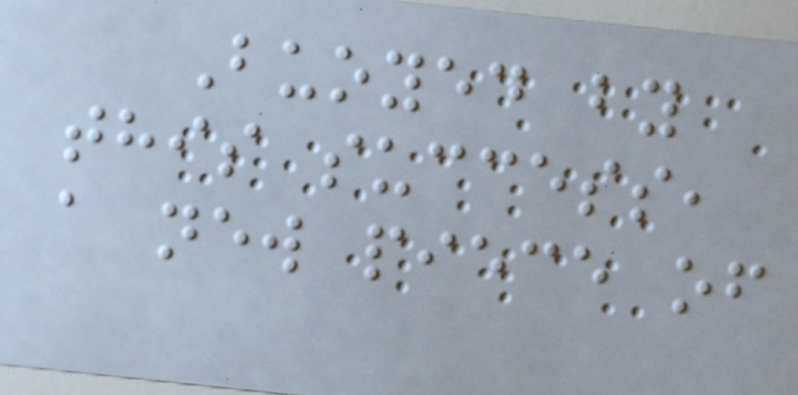Buoyed by
this success,
a new piece of
